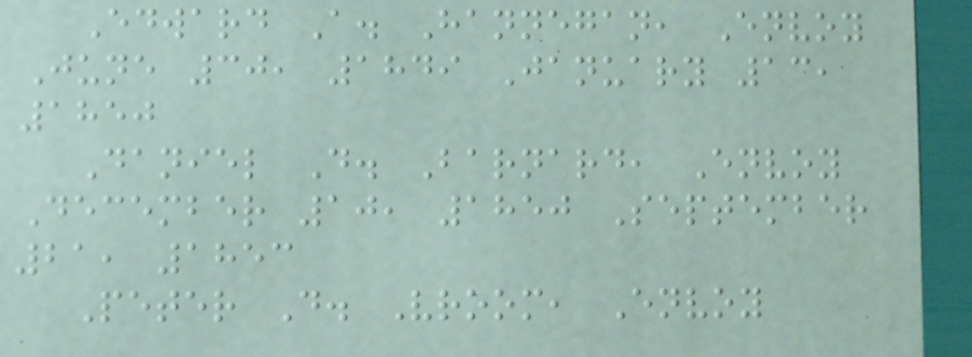Edward A. Hannegan, Envoy
June 30, 1849 January 13,
1850
Daniel D. Barnard, Envoy
December 10, 1850 September
21, 1853
Peter D. Vroom, Envoy
